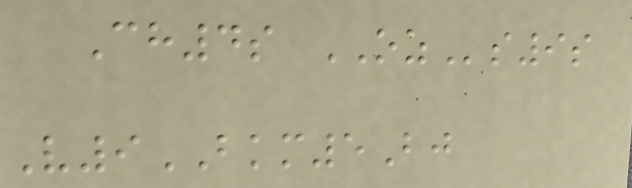Ch4s OZs9s
V9BKM5Bj
